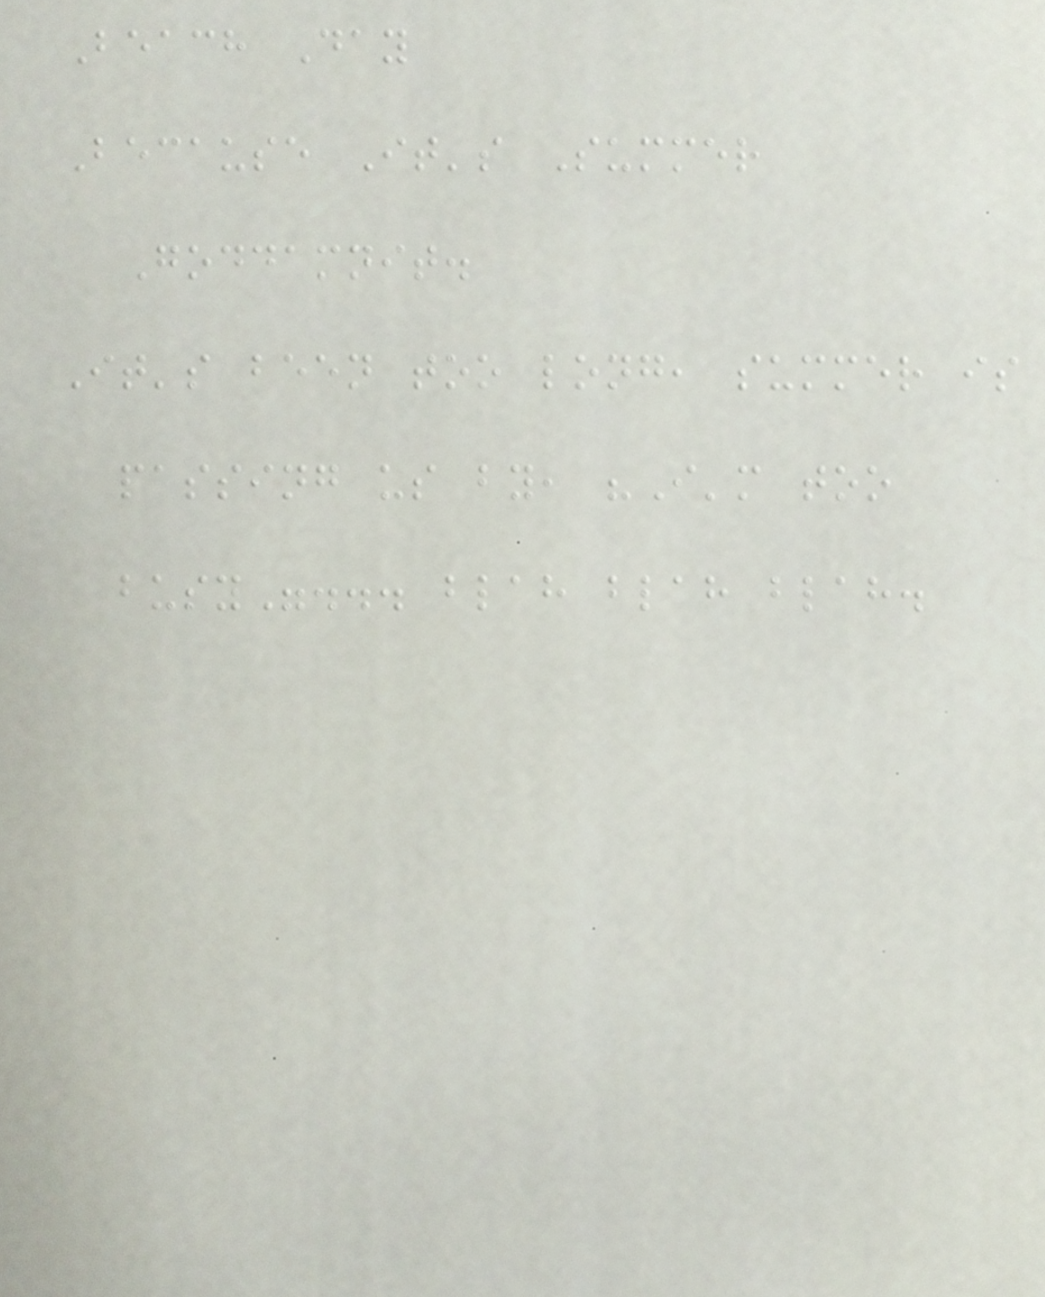Beach Day
Because It's Summer
Goddamnit.
It's been too long, summer is
passing us by, "I'm too
busy"... blah blah blah.
